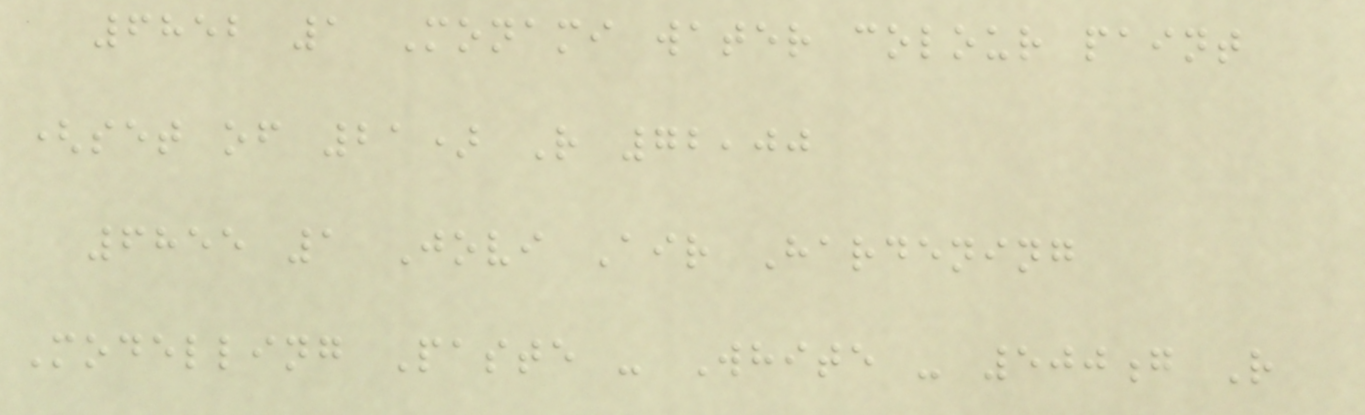6852 1 Monami water colour paint
(set of 21) R 72,00
6855 1 Jovi Air Hardening
Modelling Paste - White - 500g R
